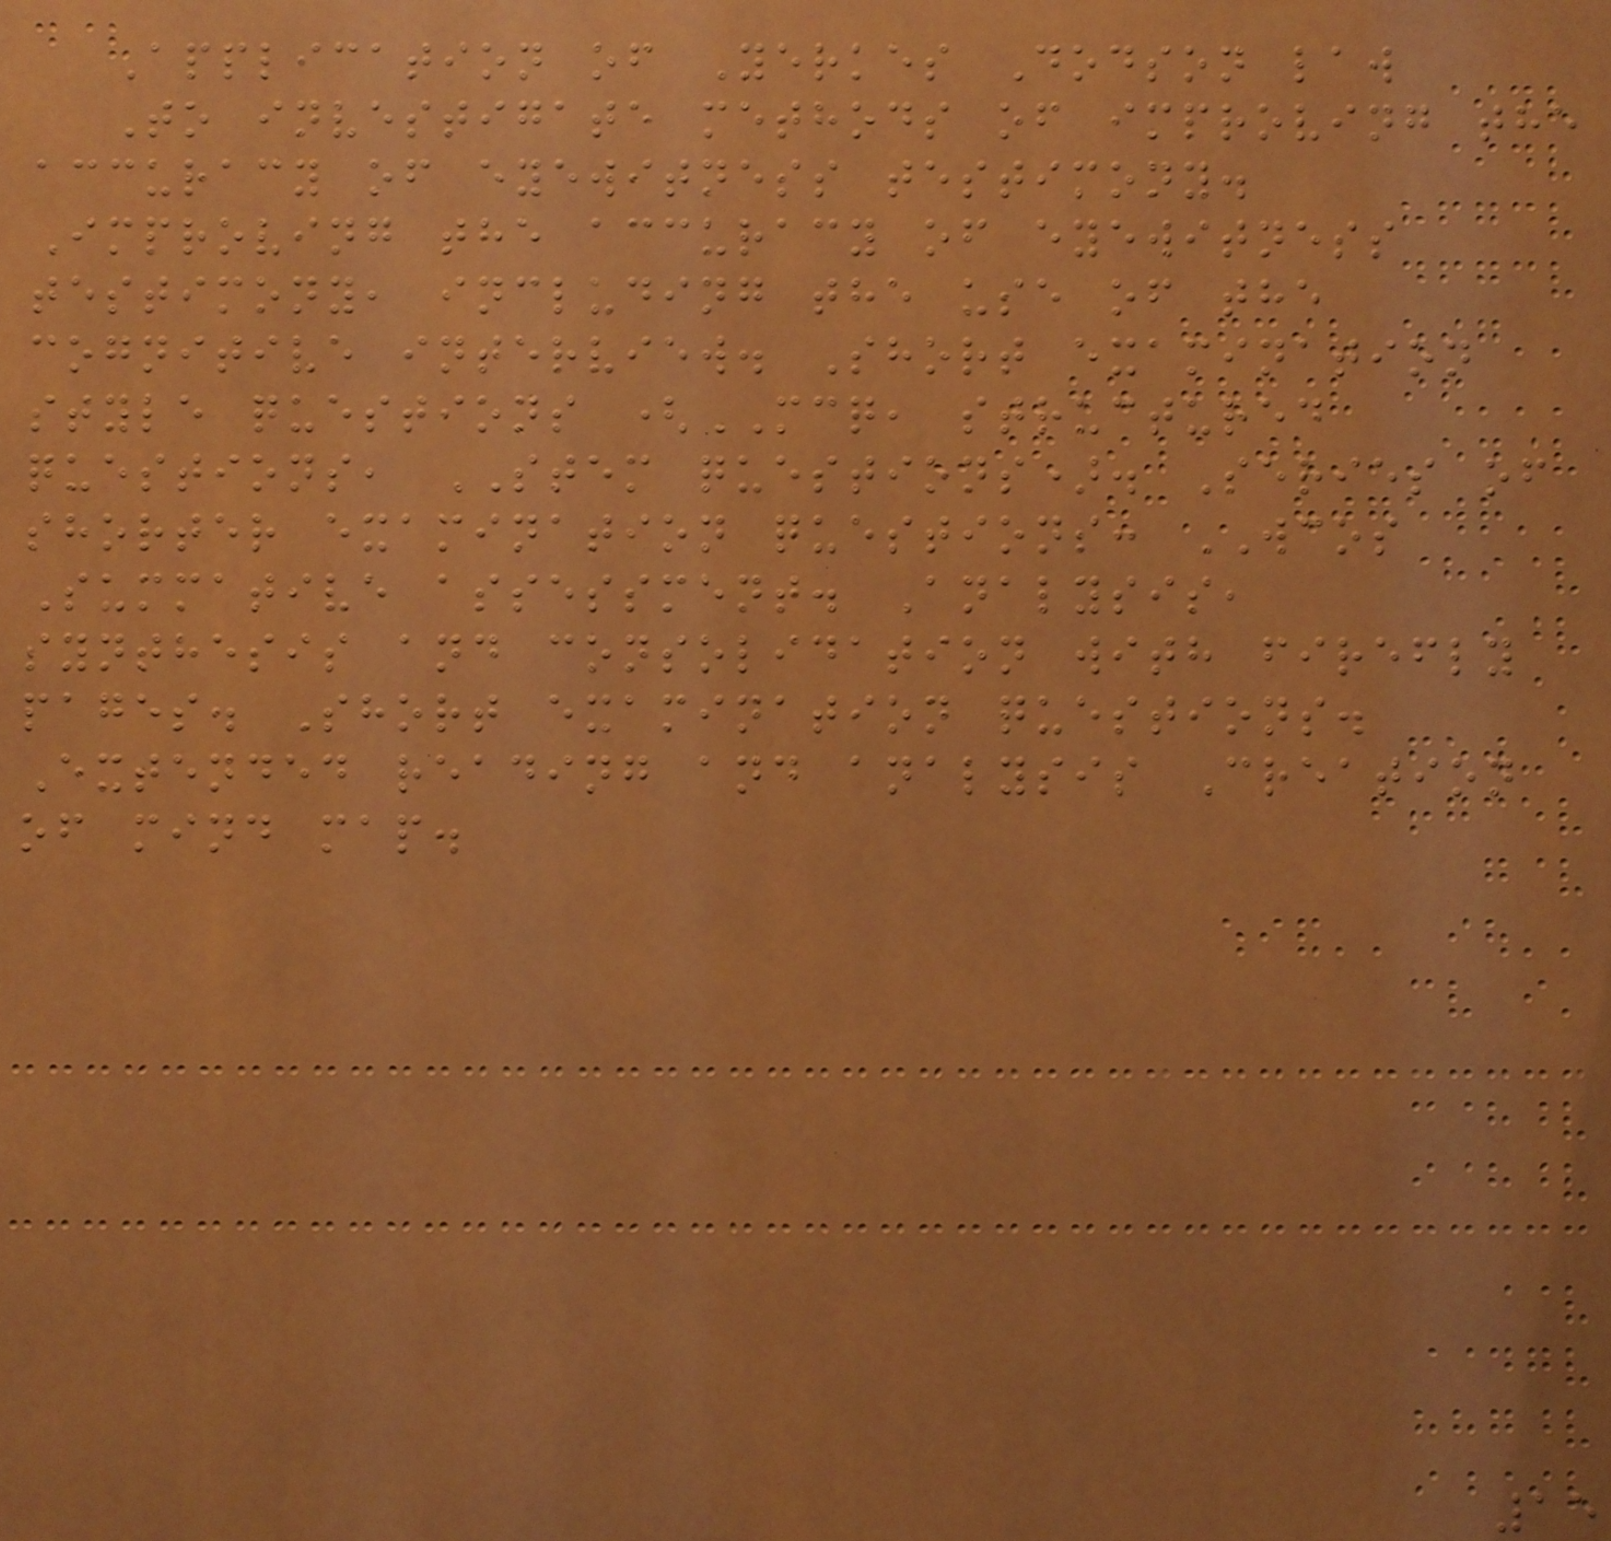Application of Yerkes Dodson law
To investigate methods of improving the
accuracy of eyewitness testimony.
Improving the accuracy of eyewitness
testimony, including the use of the
cognitive interview. Short examination
style questions (MCQ, structured
questions, STEM questions). Series of
shorter examination questions: WCOS
Summative assessment. Analysis,
synthesis and consolidation with firefly
pages. Short examination questions.
Extended reading and analysis Creation
of mind map.
15
